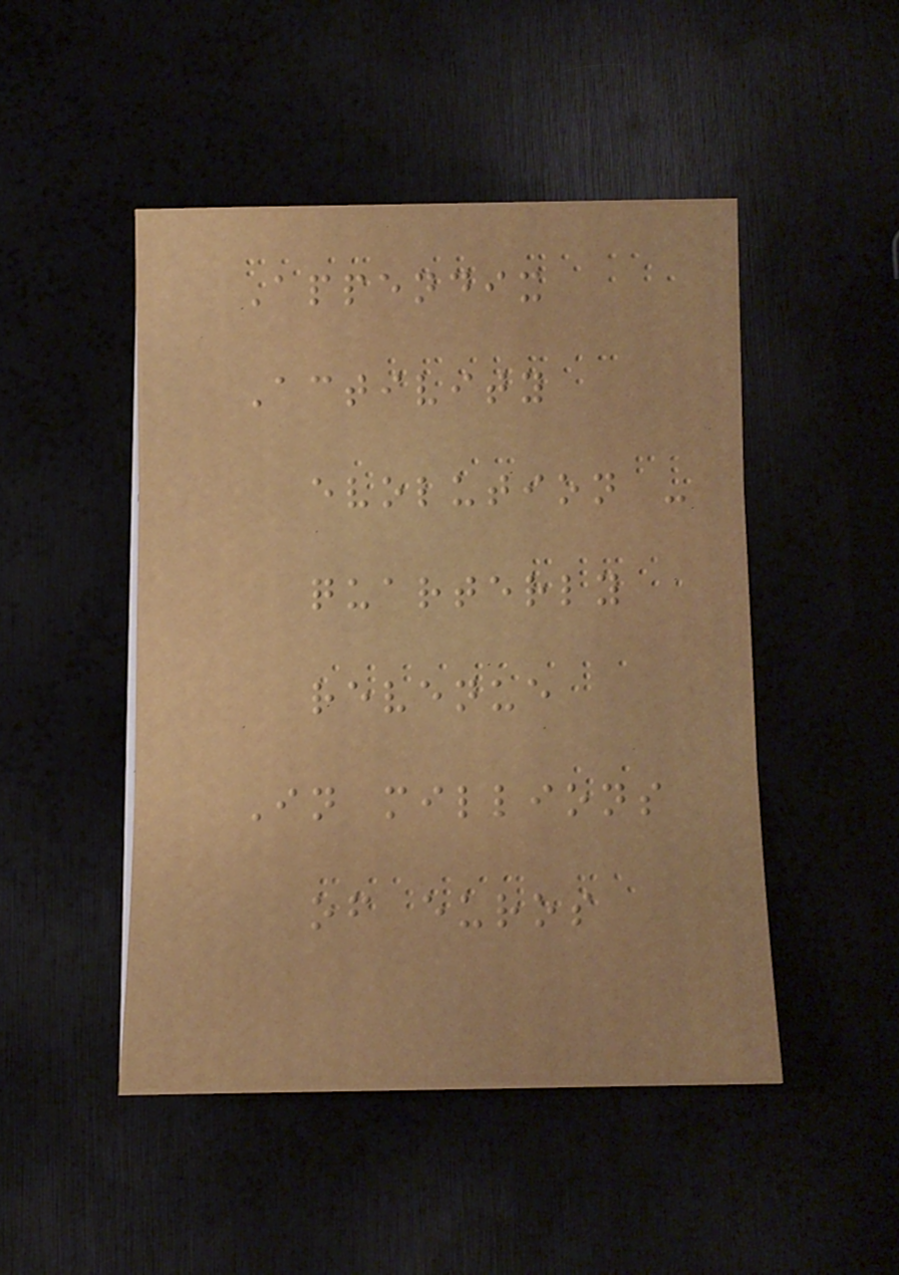Appendix
Activity
evolution -
quarterly
revenue
In millions
of euros
